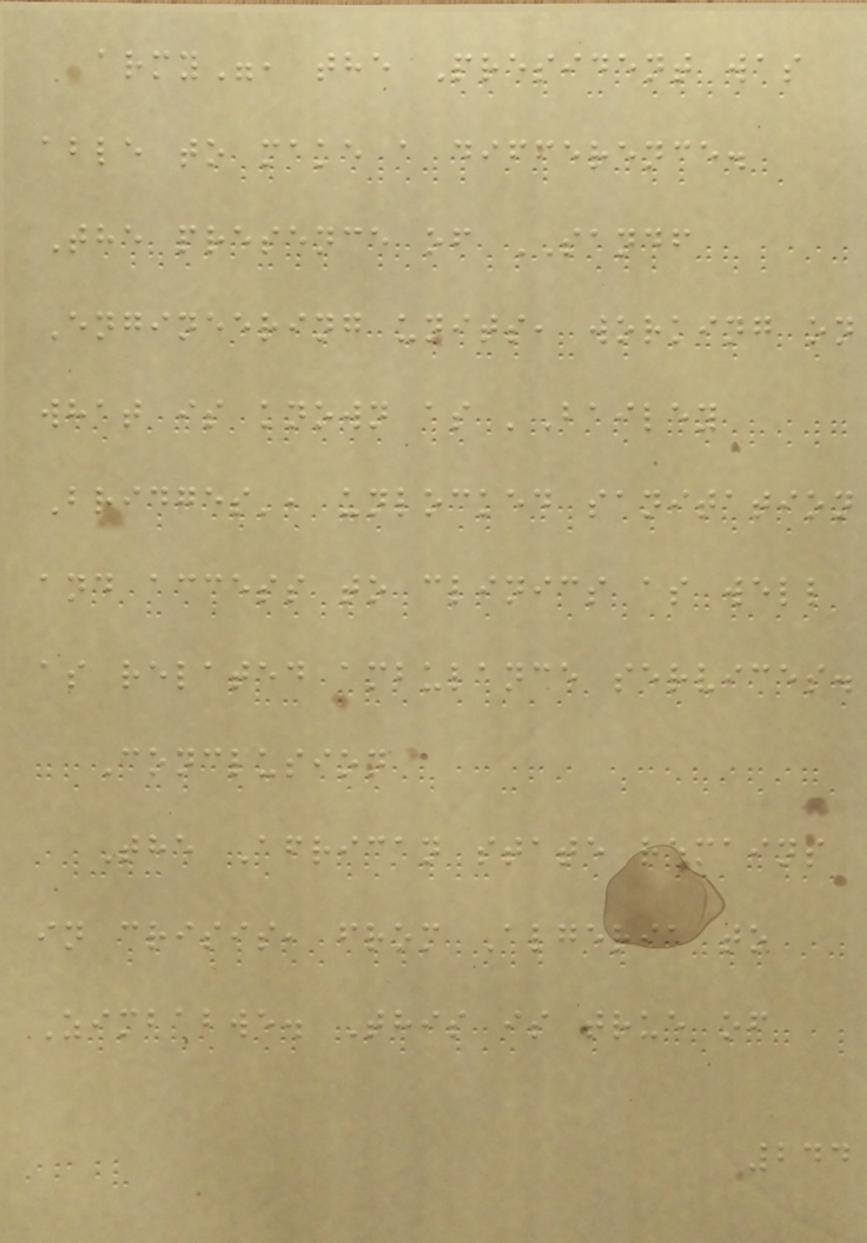army", the President was
able to make a difference.
The presence of SANDF
Engineering units, working on
what is known as 'Bailey
Bridges', unlocked sanitation
and access to clinics as well
as related ambulance services.
Conclusion
The African state remains
in crisis, from Algeria to
Zimbabwe. This is true of
244
